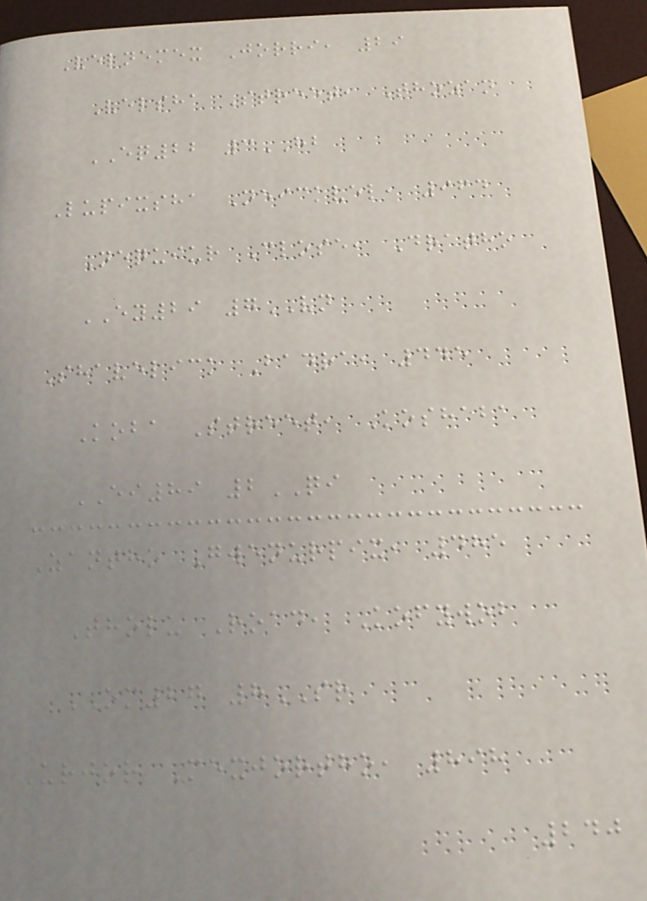Velnemex Jorri, 29
Velsha Street, Thozan
EQ22 3HB
Lupixsha Neickvel, 964
Nequiur Close, Dratho
EY29 7VN
Shavelick Badra, 445
Koba Street, Koshaba
EI89 2QI
Zantho Gwenurpix, 485
Tholu Road, Kofywob
OM27 8SR
Urjor Mexjortho, 898
240
